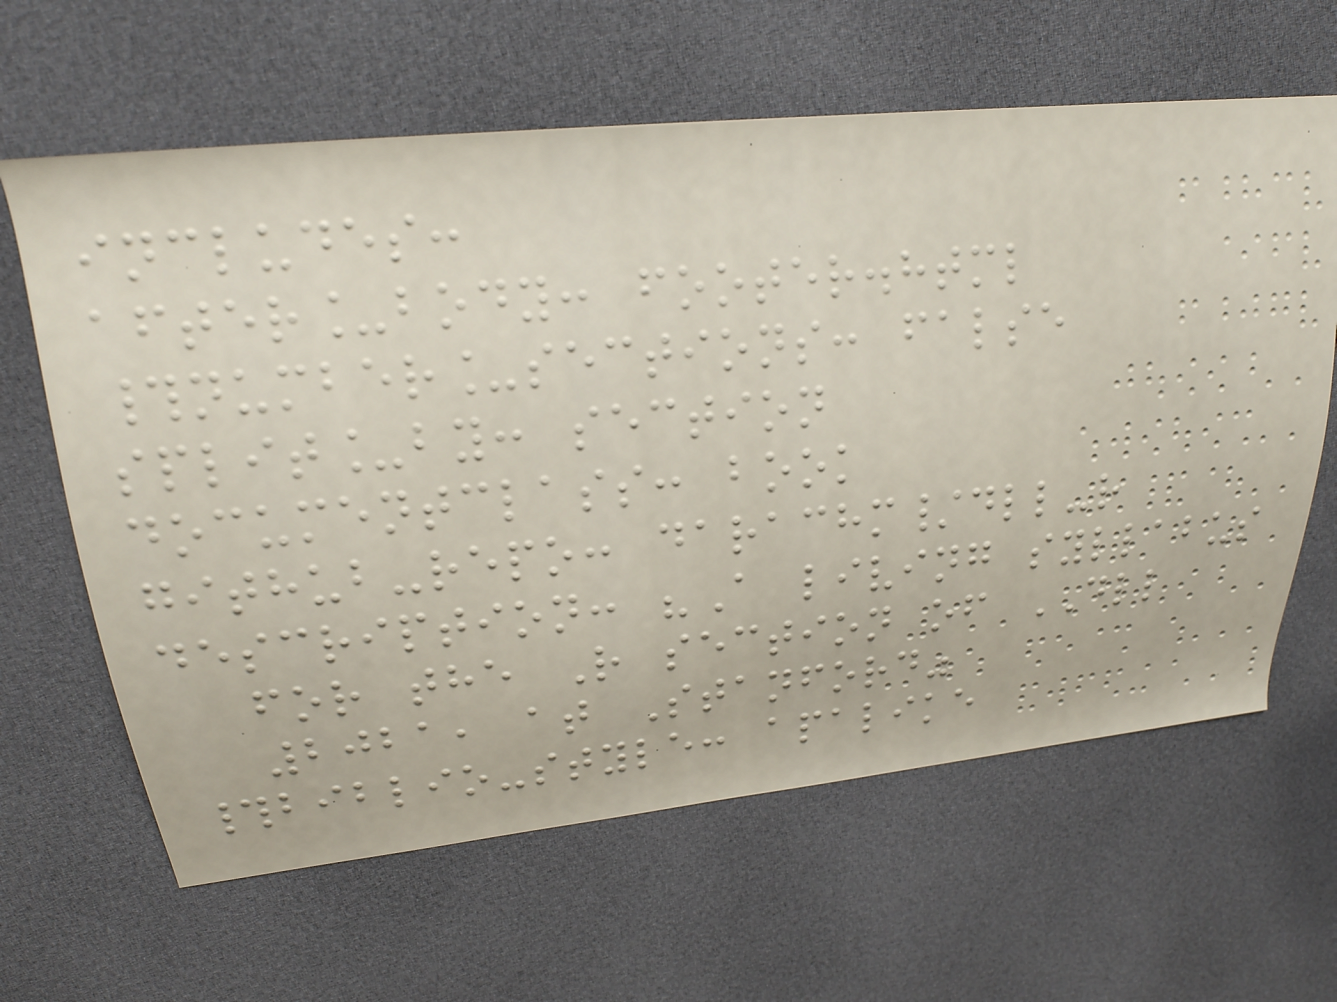includes:
after_body: footer.html
#number_sections: false
split_by: section
documentclass: book
github-repo: darachm/dll-r
description: "A living syllabus
for the R section of DLL
2021, at Stanford"
#biblio-style: apalike
